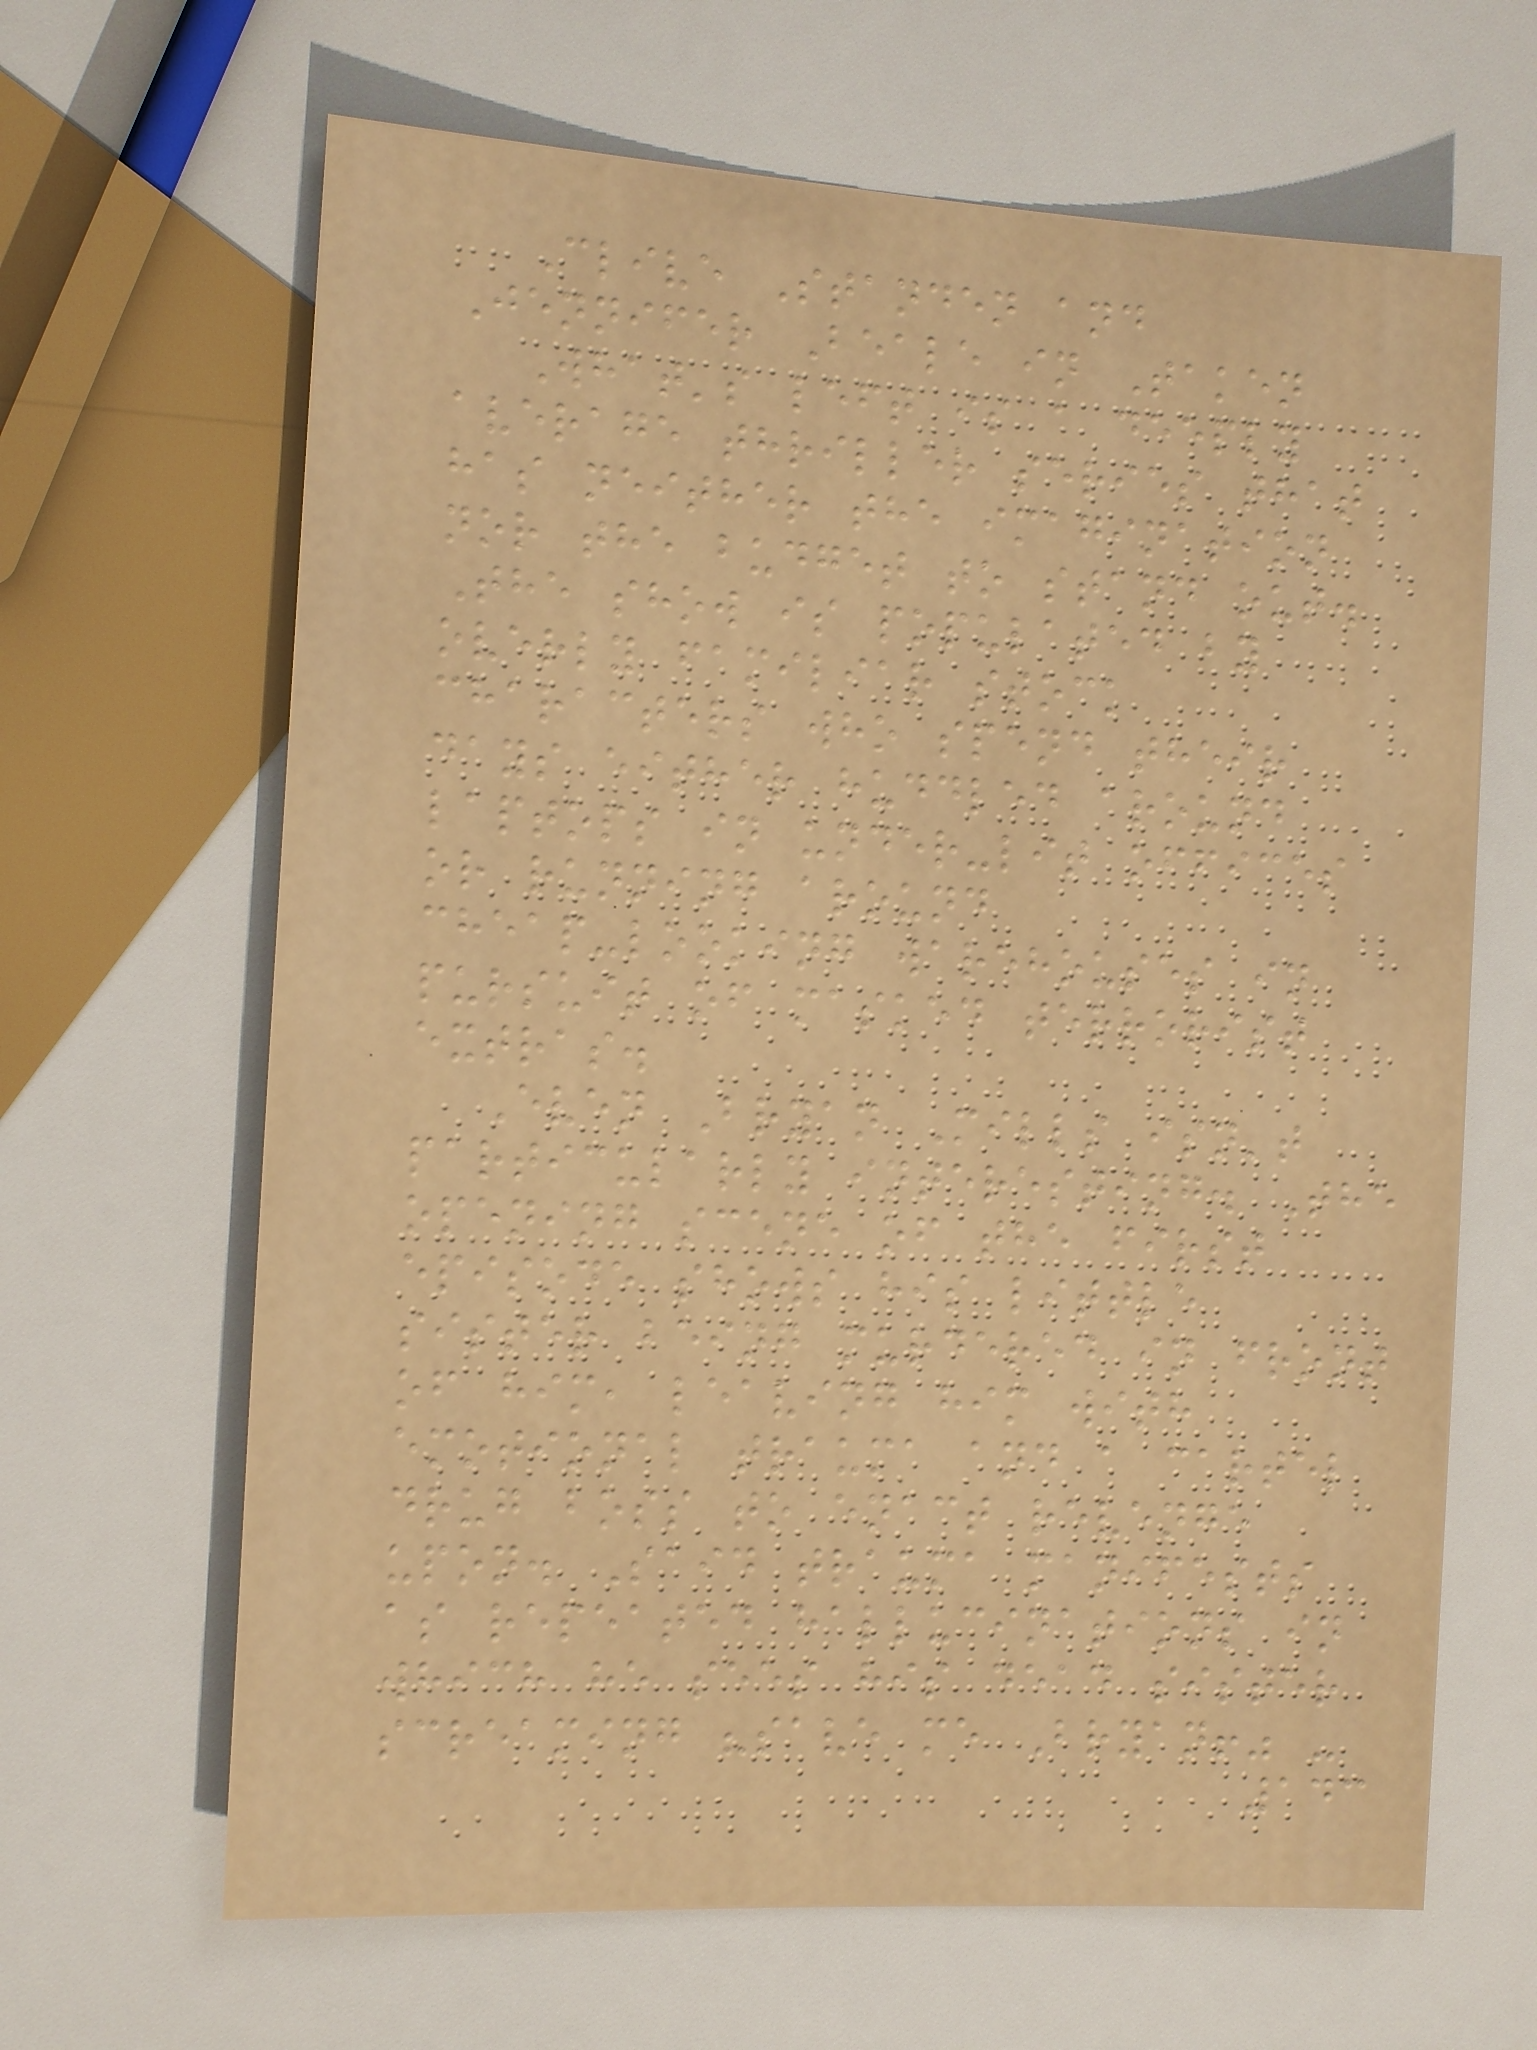Clive Standen and
Jennifer Beale in Taken
What's left is a deeply
average thriller series that
has neither the imagination
nor the budget to stand out.
The show is populated by
overly familiar stock
characters who spend their
days either huddled around
laptops in under-lit offices
or running around
cheap-looking warehouses in
pursuit of masked terrorist
extras.
Even Bryan Mills isn't
particularly interesting. The
opening scene of the first
episode shows his little
sister being murdered in front
of him, leaving him with
emotional trauma and a cartel
drug boss to enact revenge
upon. Said trauma manifests
as repeated hallucinations in
which he sees his dead sister
screaming "save me Bryan!" -
143
